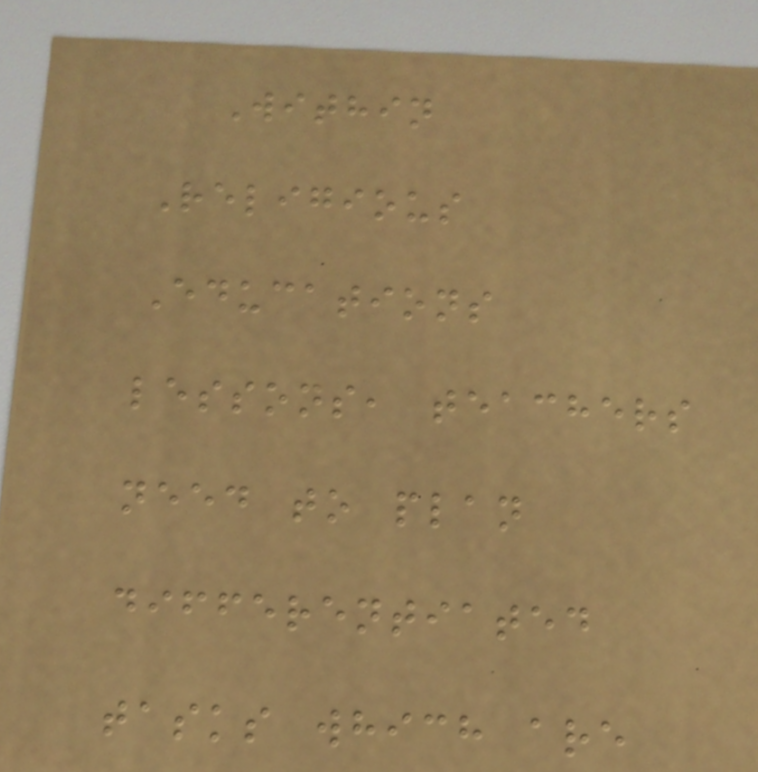Within
Religious
Educations
lessons, teachers
need to plan
differentiated
tasks which are
